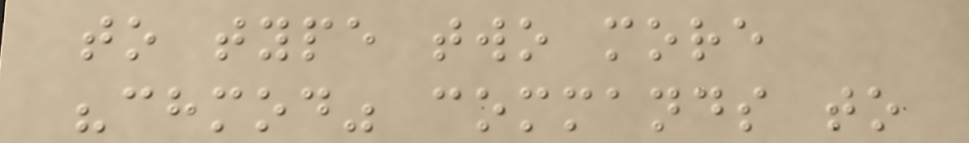to type two more
"chmod" commands to
